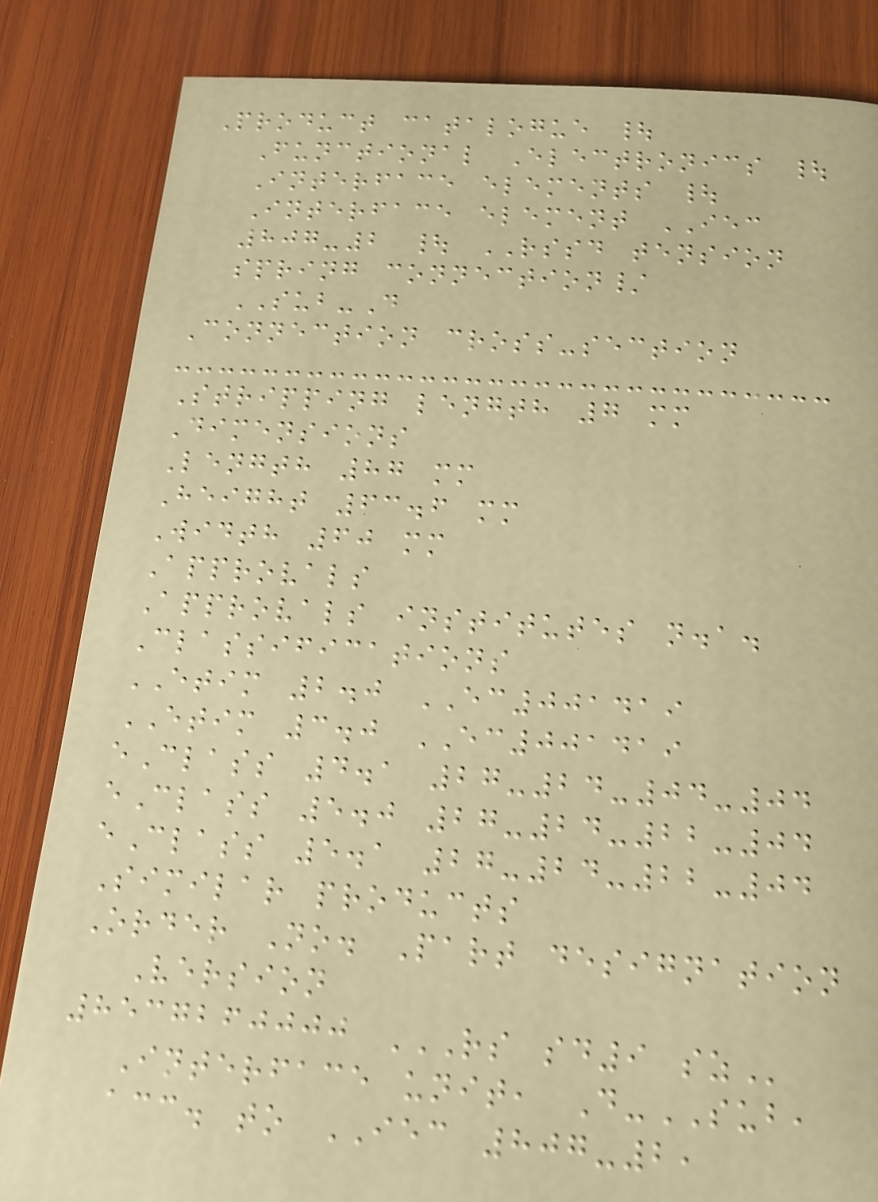Product catalogue |
Functional Electronics |
Interface elements |
Interface element IEC
807-2 | RSSD tension
spring connection/
SUB-D
Connection cross-section
Stripping length 7 mm
Dimensions
Length 87 mm
Height 63.6 mm
Width 60 mm
Approvals
Approvals institutes n.a.
Classifications
ETIM 2.0 EC001419
ETIM 3.0 EC001419
eClass 4.1 27-24-04-04
eClass 5.0 27-24-22-04
eClass 5.1 27-24-22-04
Similar products
Order No. Part designation
Version
8537260000 RS SD9 SZ
Interface unit, D-SUB,
acc. to IEC 807-2,
